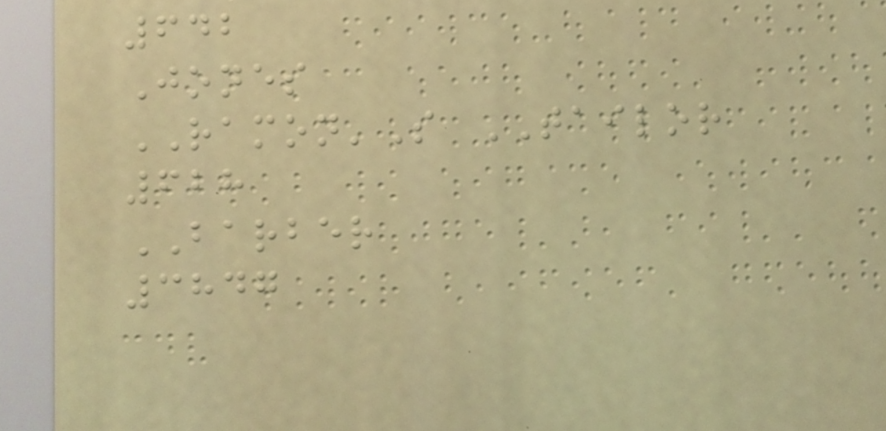642
Jones
RAMON'S TAILOR
628
BARBER
3847
